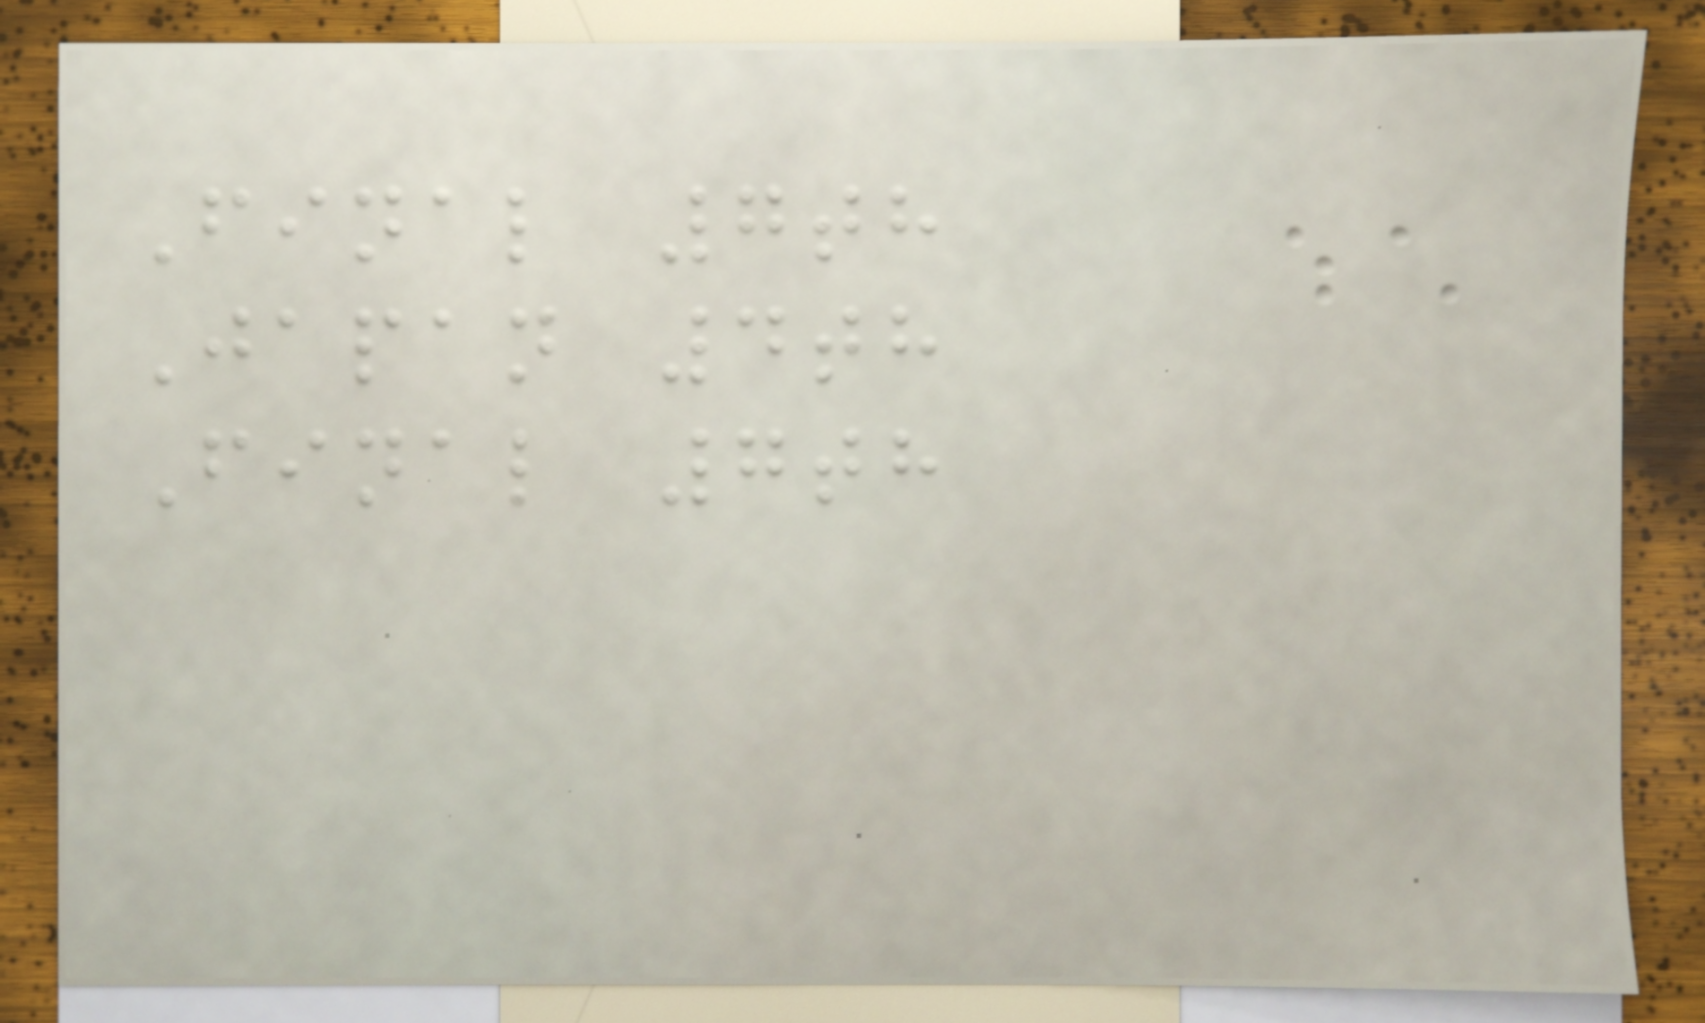Final 7th
Japan 4th
Final 7th
